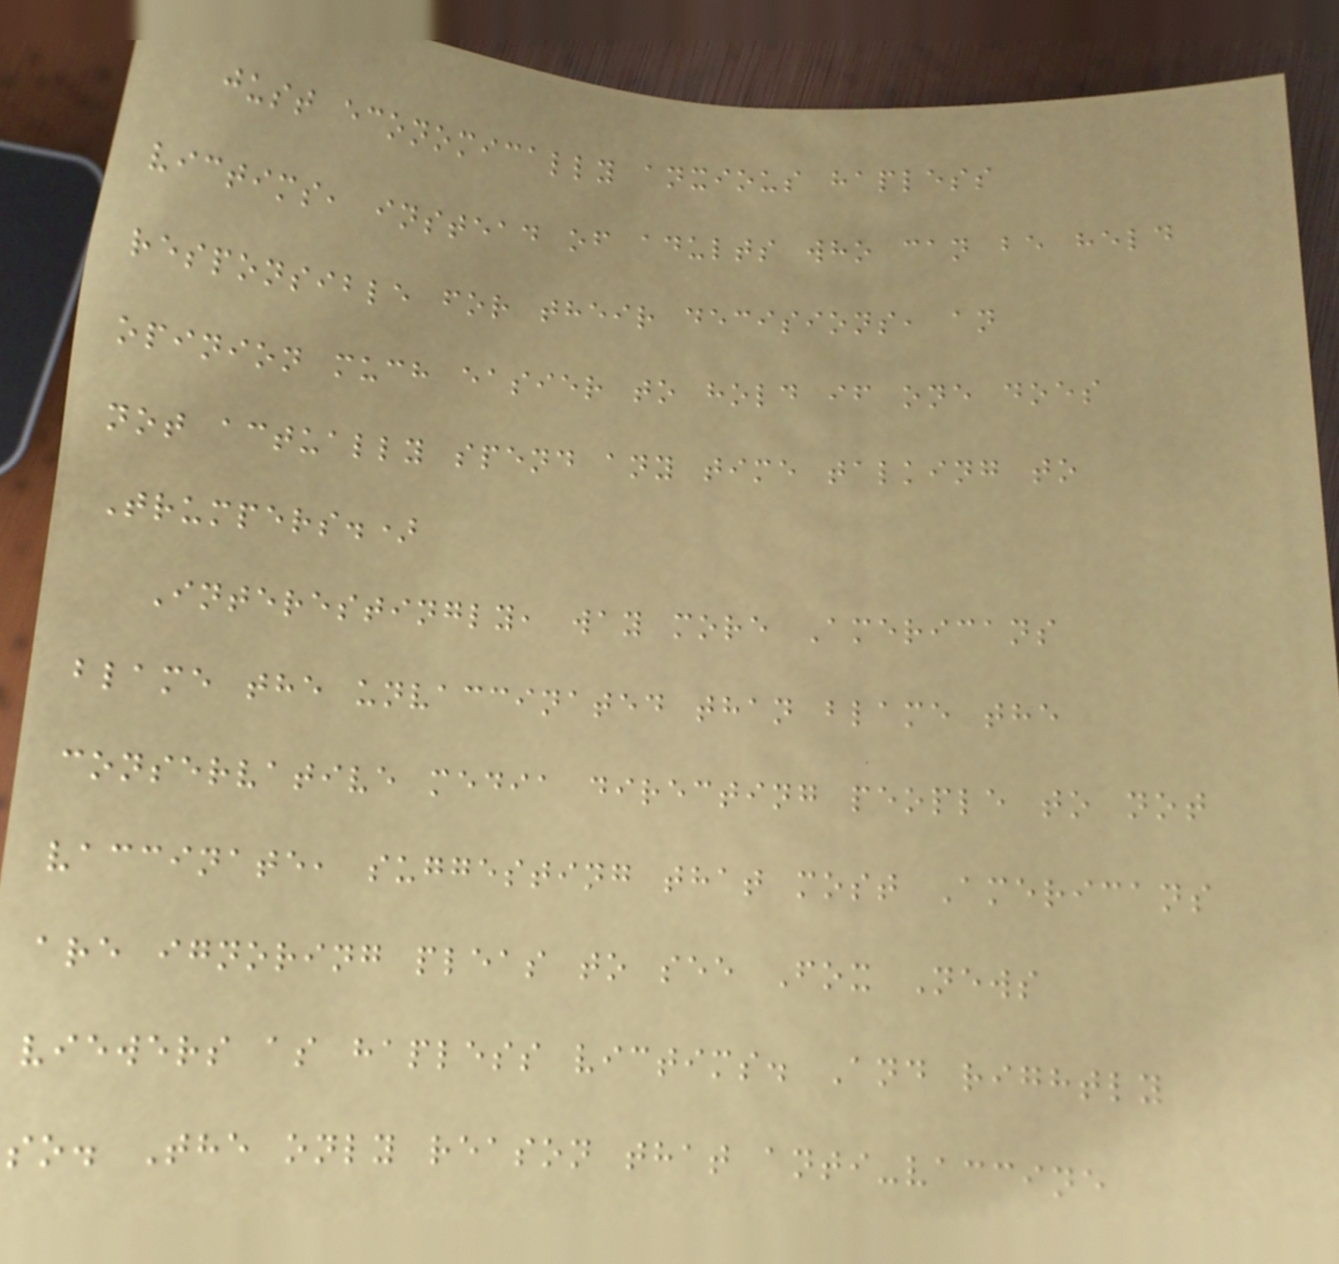just economically anxious hapless
victims, instead of adults who can be held
responsible for their decisions, an
opinion much easier to hold if one does
not actually spend any time talking to
Trumpers.)
Interestingly, way more Americans
blame the unvaccinated than blame the
conservative media directing people to not
vaccinate, suggesting that most Americans
are ignoring pleas to see Fox News
viewers as hapless victims. And rightly
so. The only reason that anti-vaccine
